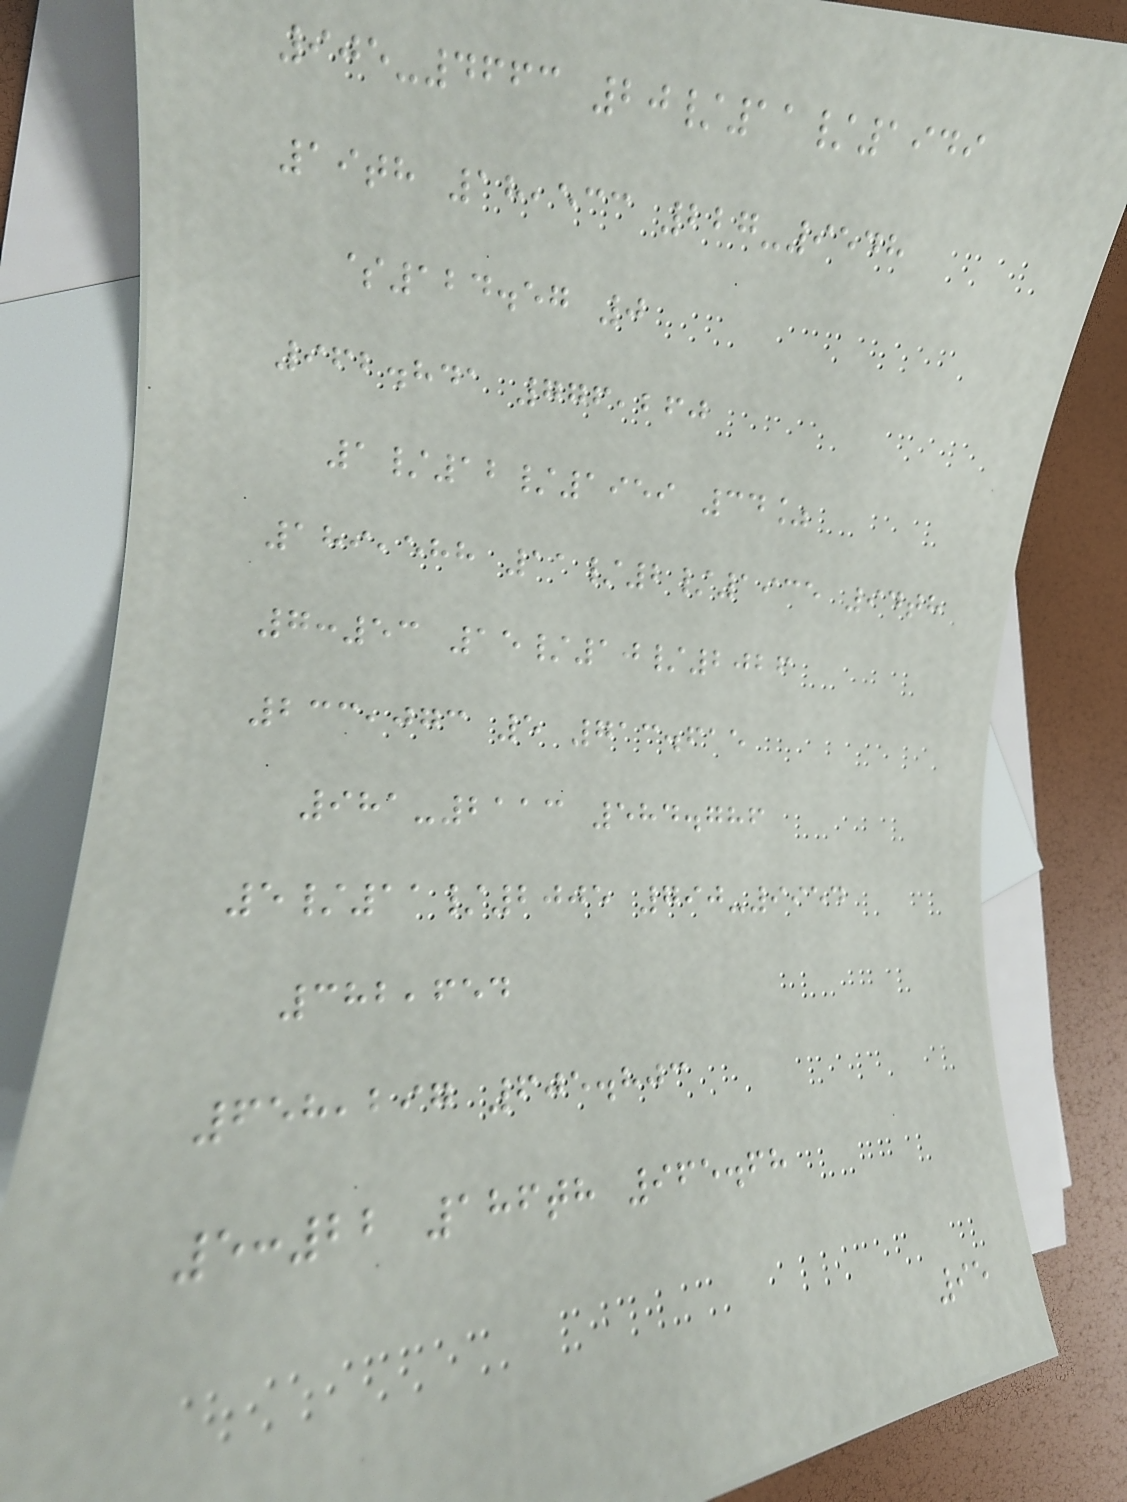905-4663 20/11/1949
19th 18,533 227-9548
$124.57 0
962.841 776,260
1/12/1959 34%
189,588 11/2/1935 94th
7:53 15/10/2026
233,073 5 713.615
981-2113 584.786
5/11/2005 790-9954
382,654
658,297 605.803
5:22 186th 965.68
95
